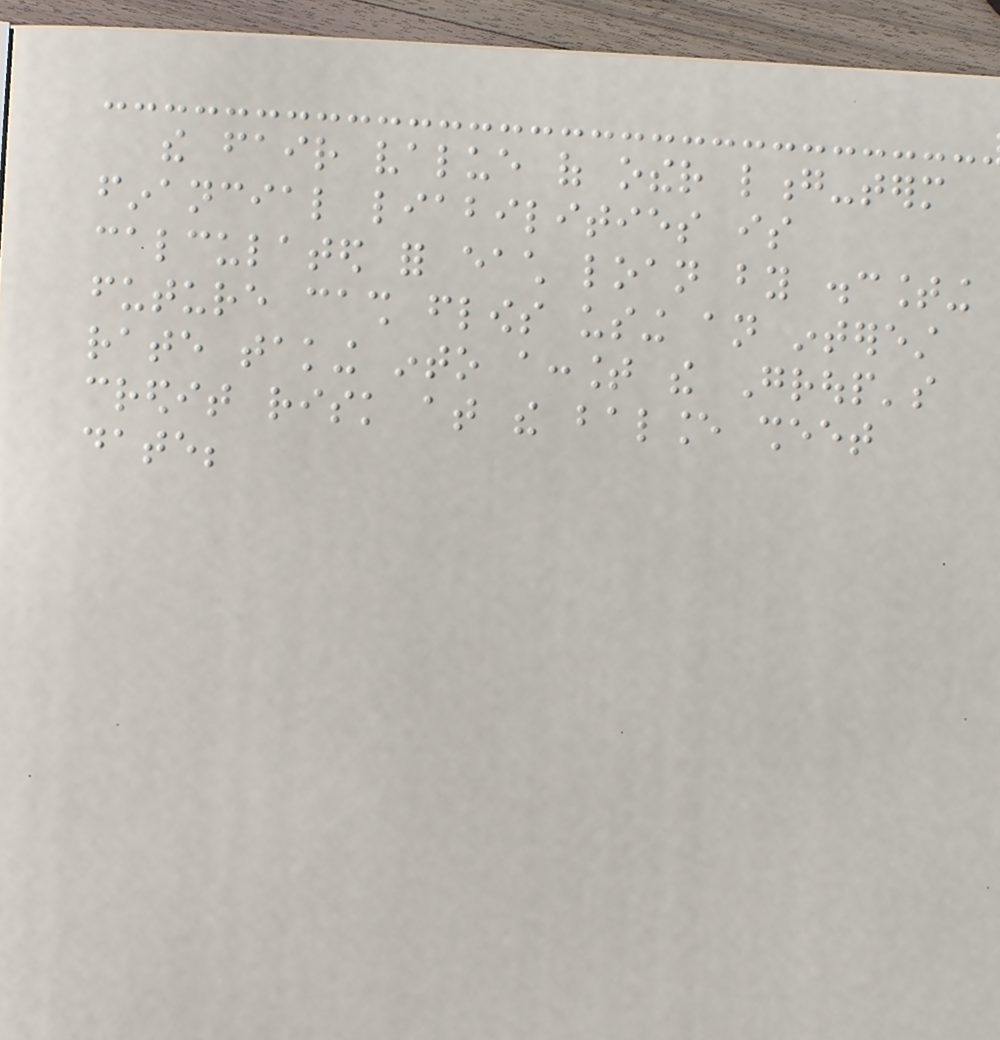the fair value of other long-term
financial liabilities is
calculated for each loan by discounting
future cash flows using an interest
rate taking into account the Group's
credit risk at the balance sheet
date;
